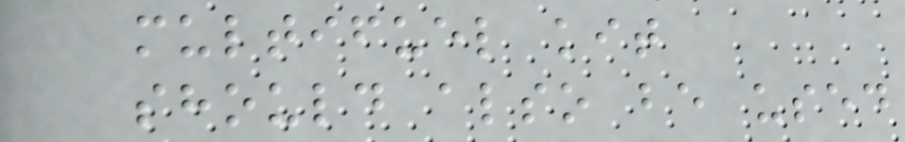multifuel kit
should also be used
